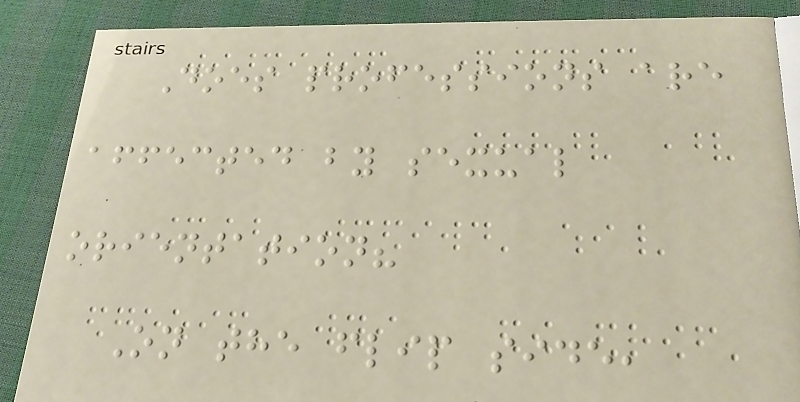Does professions are
affected by sexual
orientation?
On the flip side,
